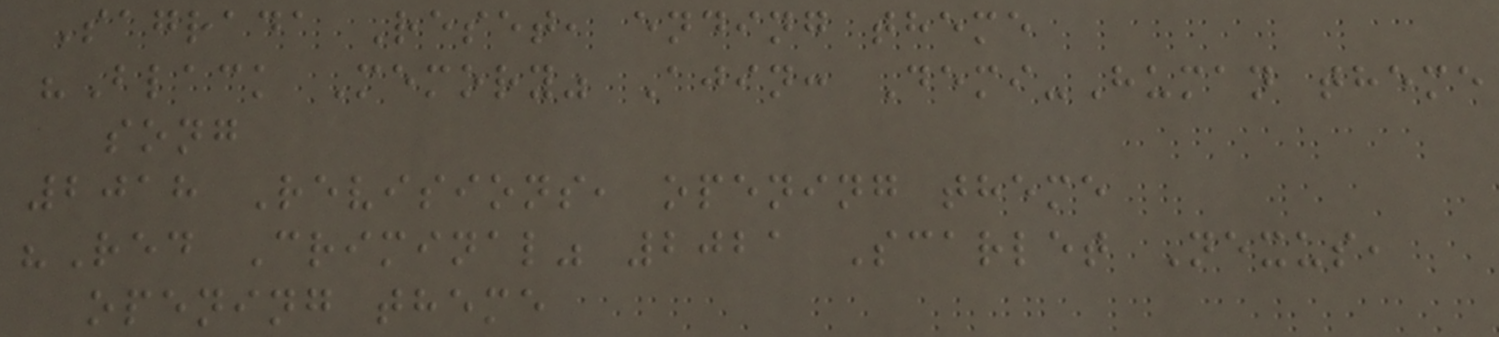Sagrada Reset, ending theme
"Black Memory" Ajin: Demi-Human theme
song
2018 Revisions, opening theme
"Red Criminal" 2021 Scarlet Nexus,
opening theme
